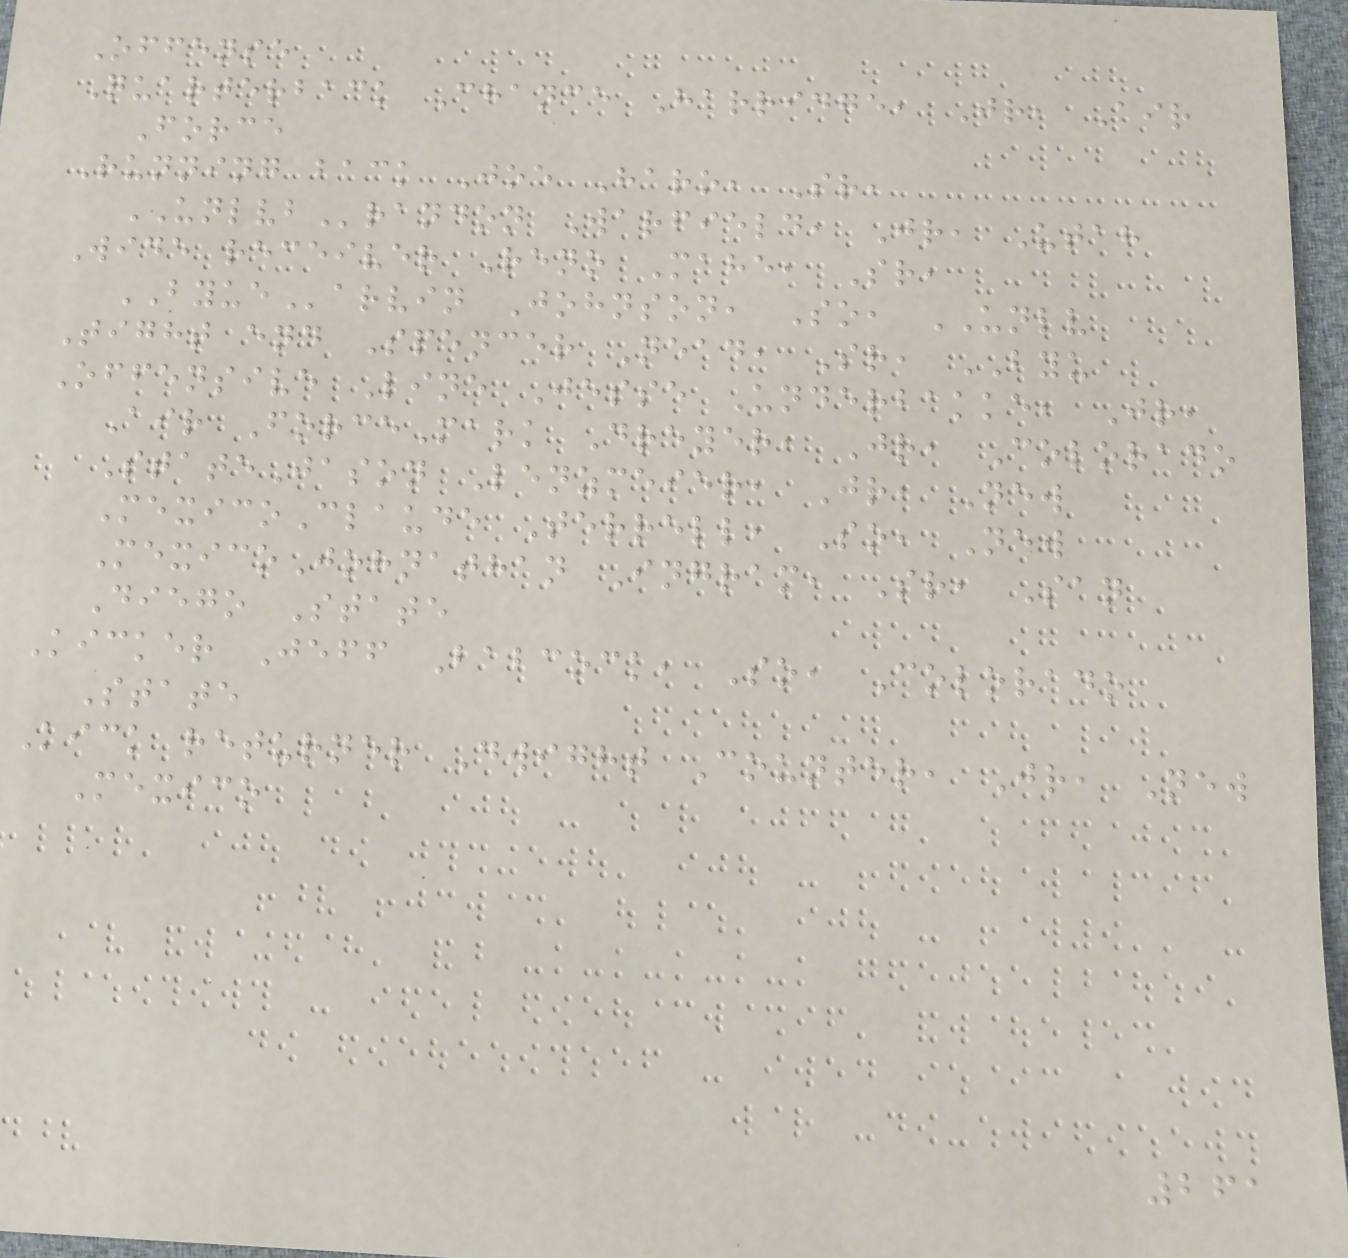Offense
Quarterback Chance Harridge, Jr, Air
Force
Running back Joe Haro, Sr,
UNLVBrandon Warfield, Jr, Utah
Wide receiver Reno Mahe, Sr,
BYUEarvin Johnson, So, UNLV
Tight end Spencer Nead, Sr, BYU
Offensive Line Jesse Underbakke, Jr,
Air ForceMark Dreyer, Jr, Colorado
StateJason Lenzmeier, Jr, New
MexicoClaude Terrell, So, New
MexicoJohnathan Ingram, Sr, San
Diego State
Kicker Jeff Babcock, So, Colorado
State
Kick returner Dwight Counter, Jr, New
Mexico
261
